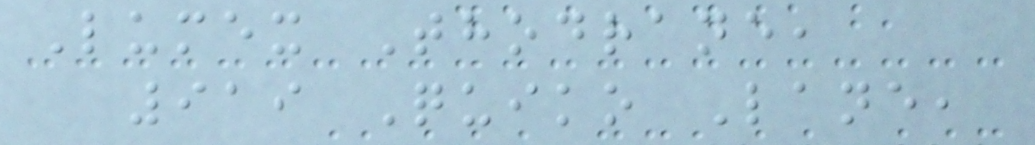Lumex Thodrane,
919 Quiko Lane,
